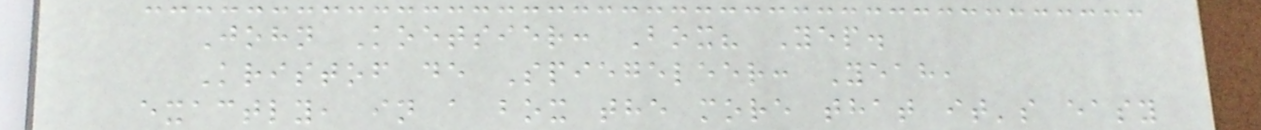John Koetsier: Box? Yep.
Kristof de Spiegeleer: Yeah,
exactly, in a box the more that it's easy
